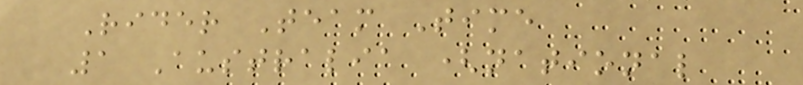Rider Team Time
1 Australia (national
